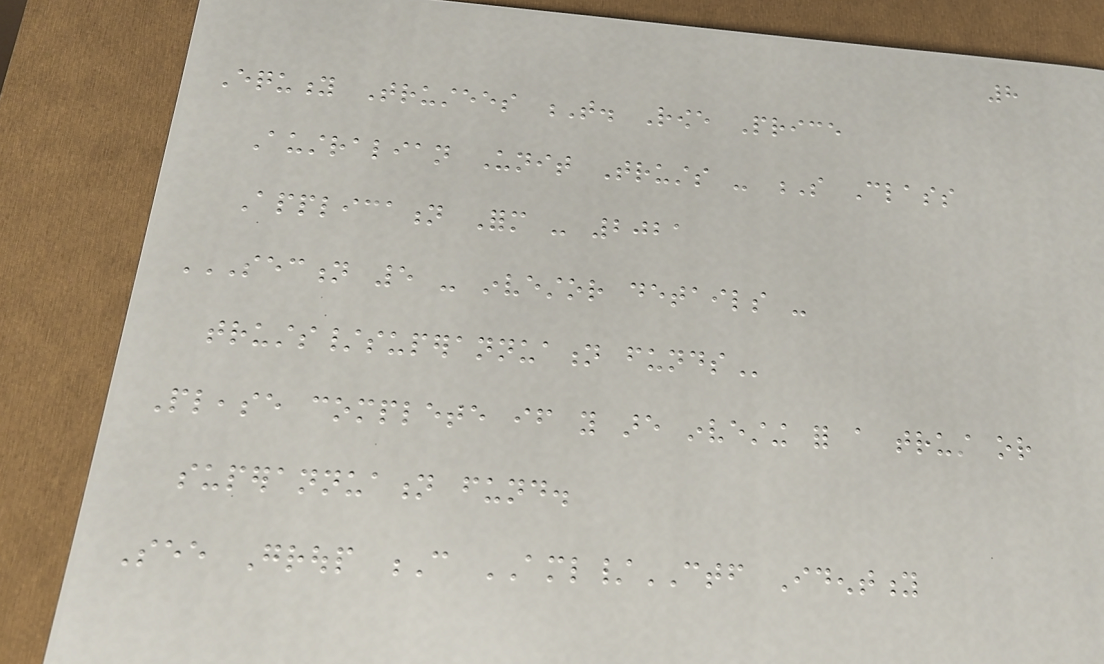8
Equity Trustees T. Rowe Price
Australian Unit Trusts - S Class
Application Form - 2021
SECTION 5 - INVESTOR DETAILS -
TRUSTS/SUPERANNUATION FUNDS
Please complete if you are investing for a trust or
superannuation fund.
See Group C AML/CTF Identity
